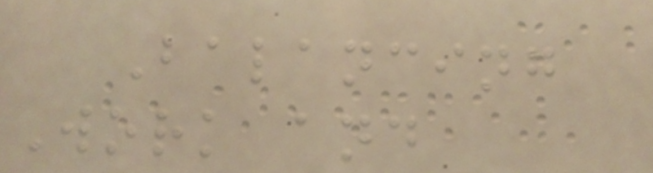Balancing
Work and
